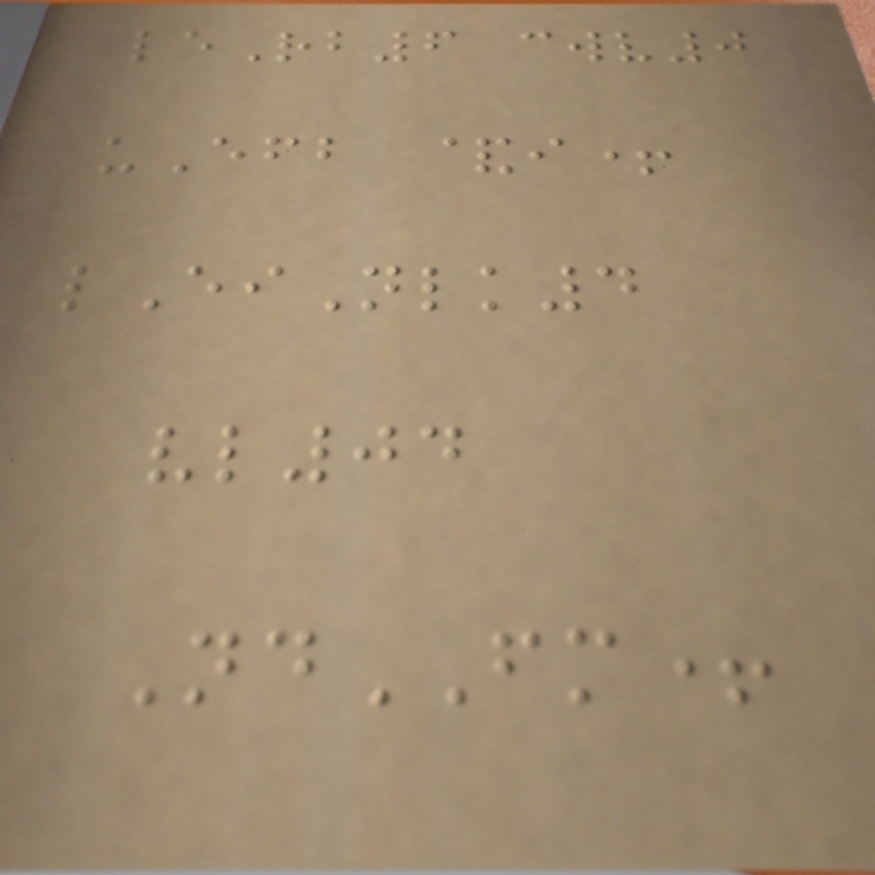leRb6 cwv0
uEfb &i+
lEiNlk4
vl04
NdFM+
